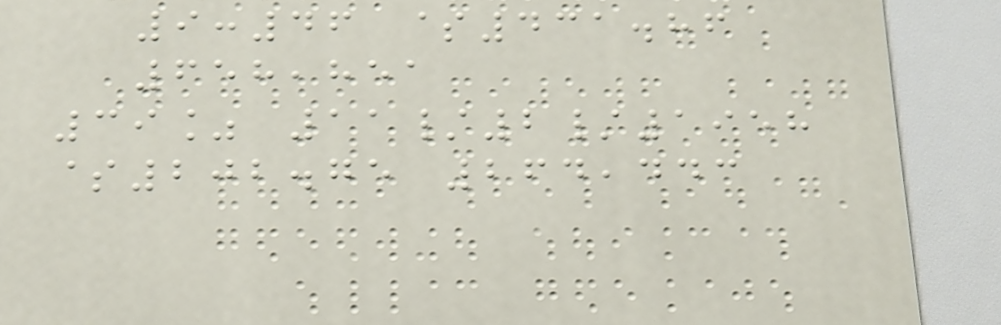9:46 $431.86
658,851
39% 11/2/1958
$202.75 264,443
